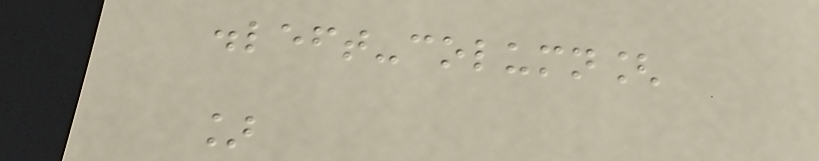.left-column[
]
